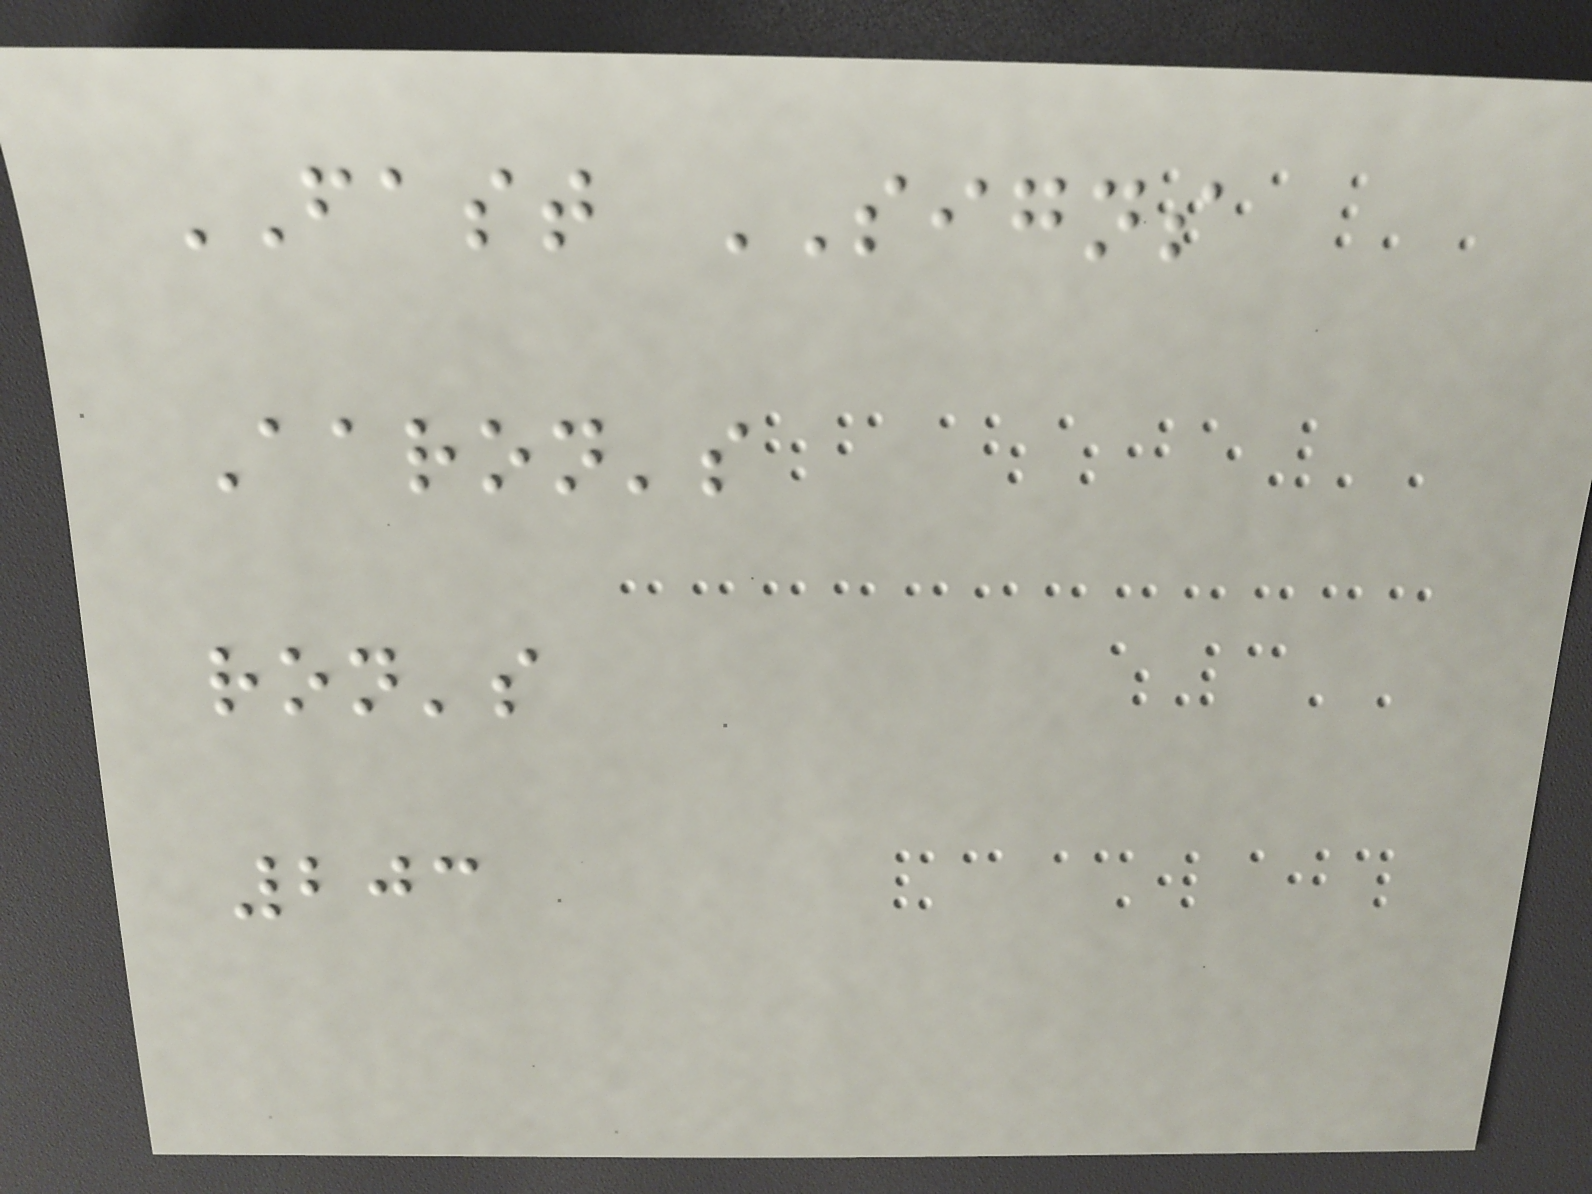FAST SIGNS
Aaron's
ron's
203
